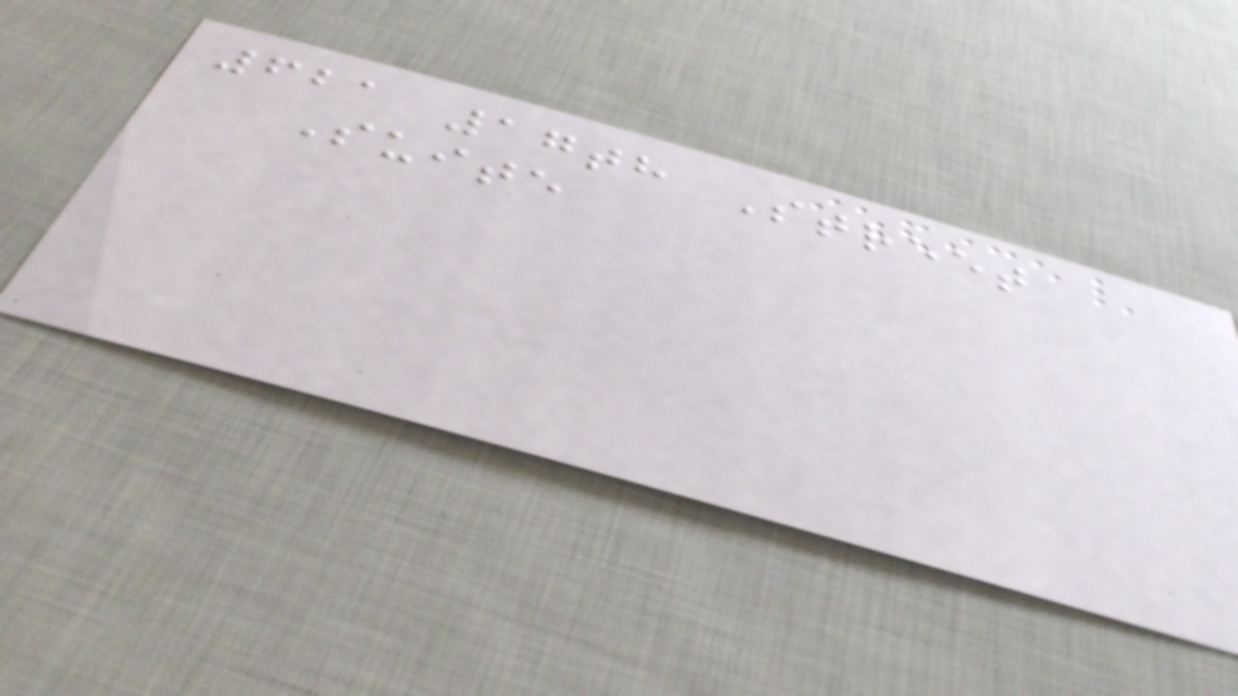621 17th Street
Suite
